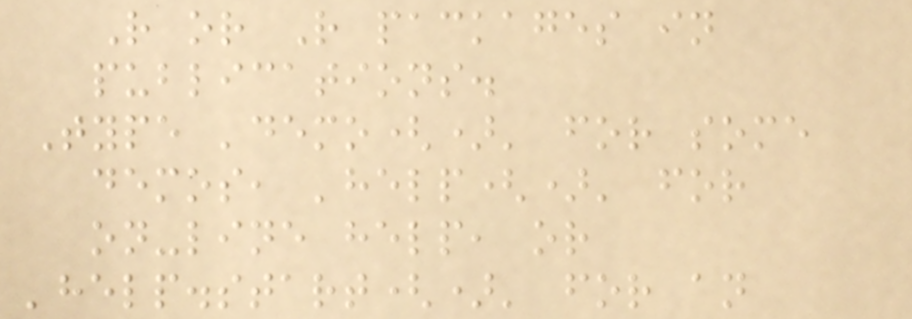R or R packages in
publications.
Type 'demo()' for some
demos, 'help()' for
on-line help, or
'help.start()' for an
